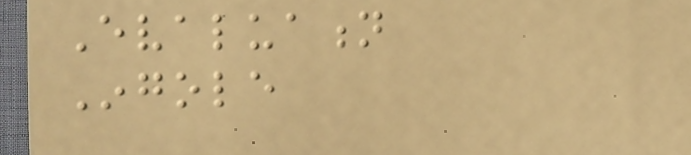Evaluation
Ingole
